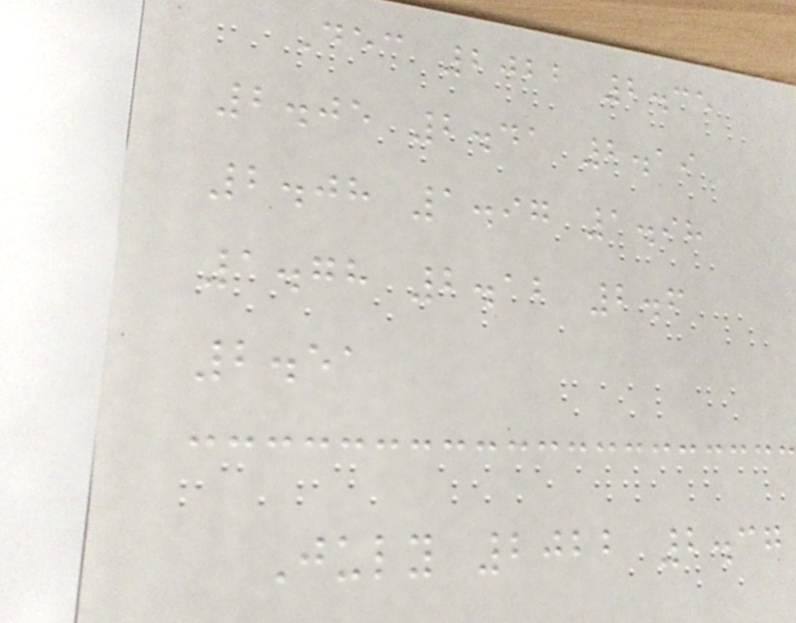Dec 2022 2.35
2.05 2.41 2.19
2.08 1.97 1.98
1.78 2.12 2.6
2.51
July 2022 2.37
